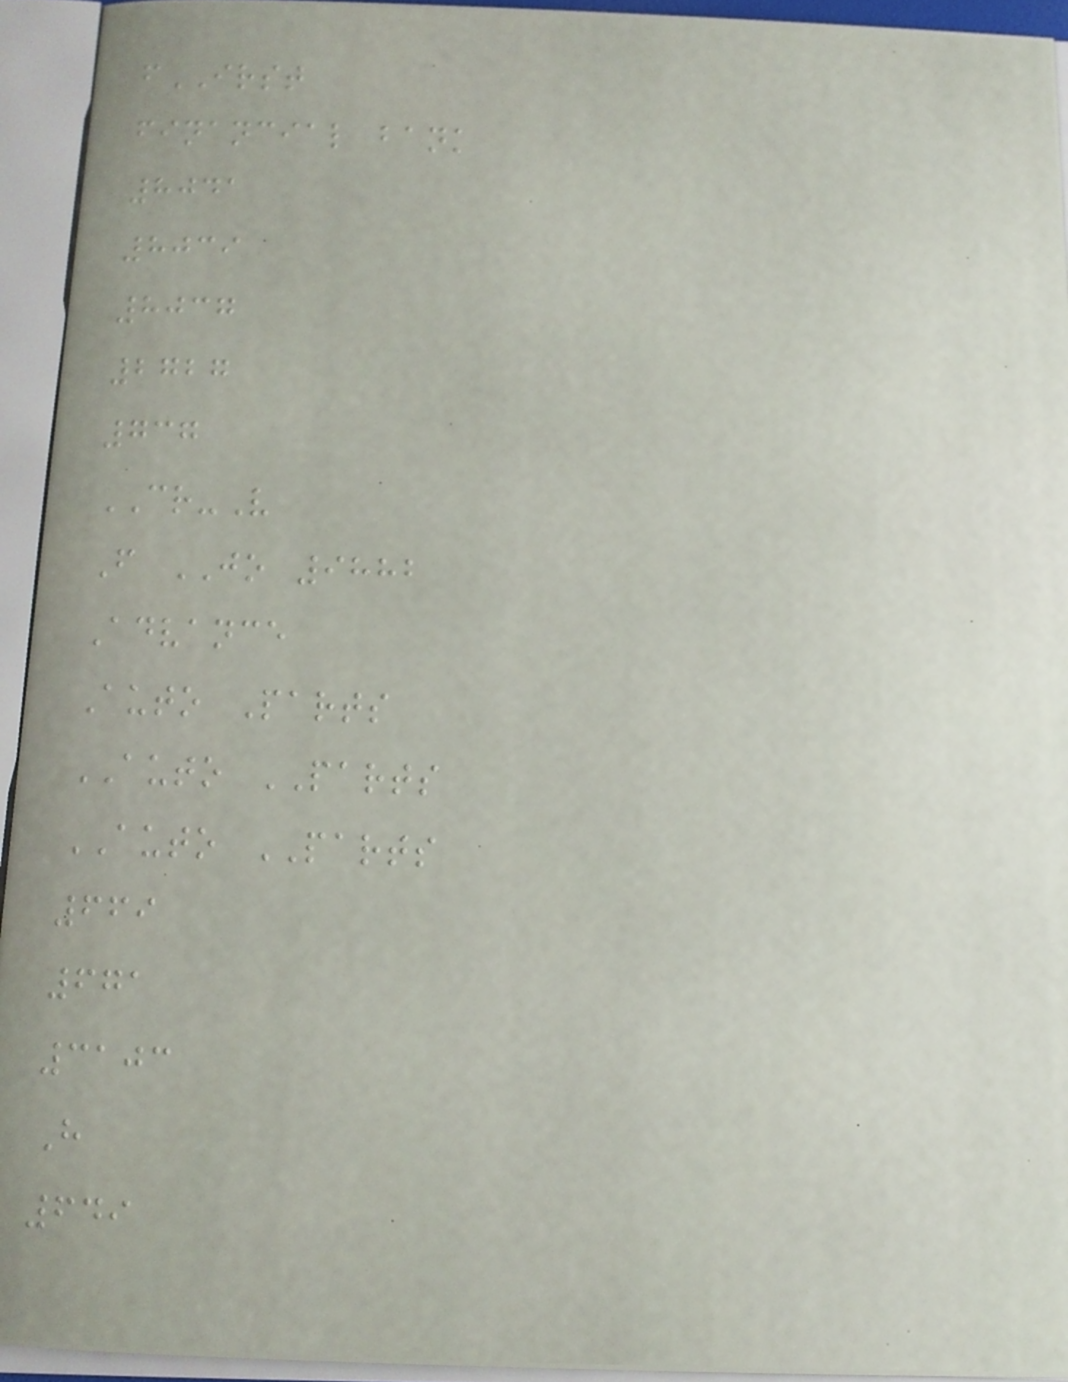fIRST
financial bank
8041
8039
8037
2727
737
CR-V
F JO 9882
Advance
Auto Parts
AUTO PARTS
AUTO PARTS
669
671
3103
H
649
